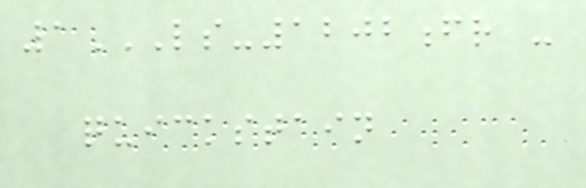1LS-1202FR -
QUICKSTAIN
